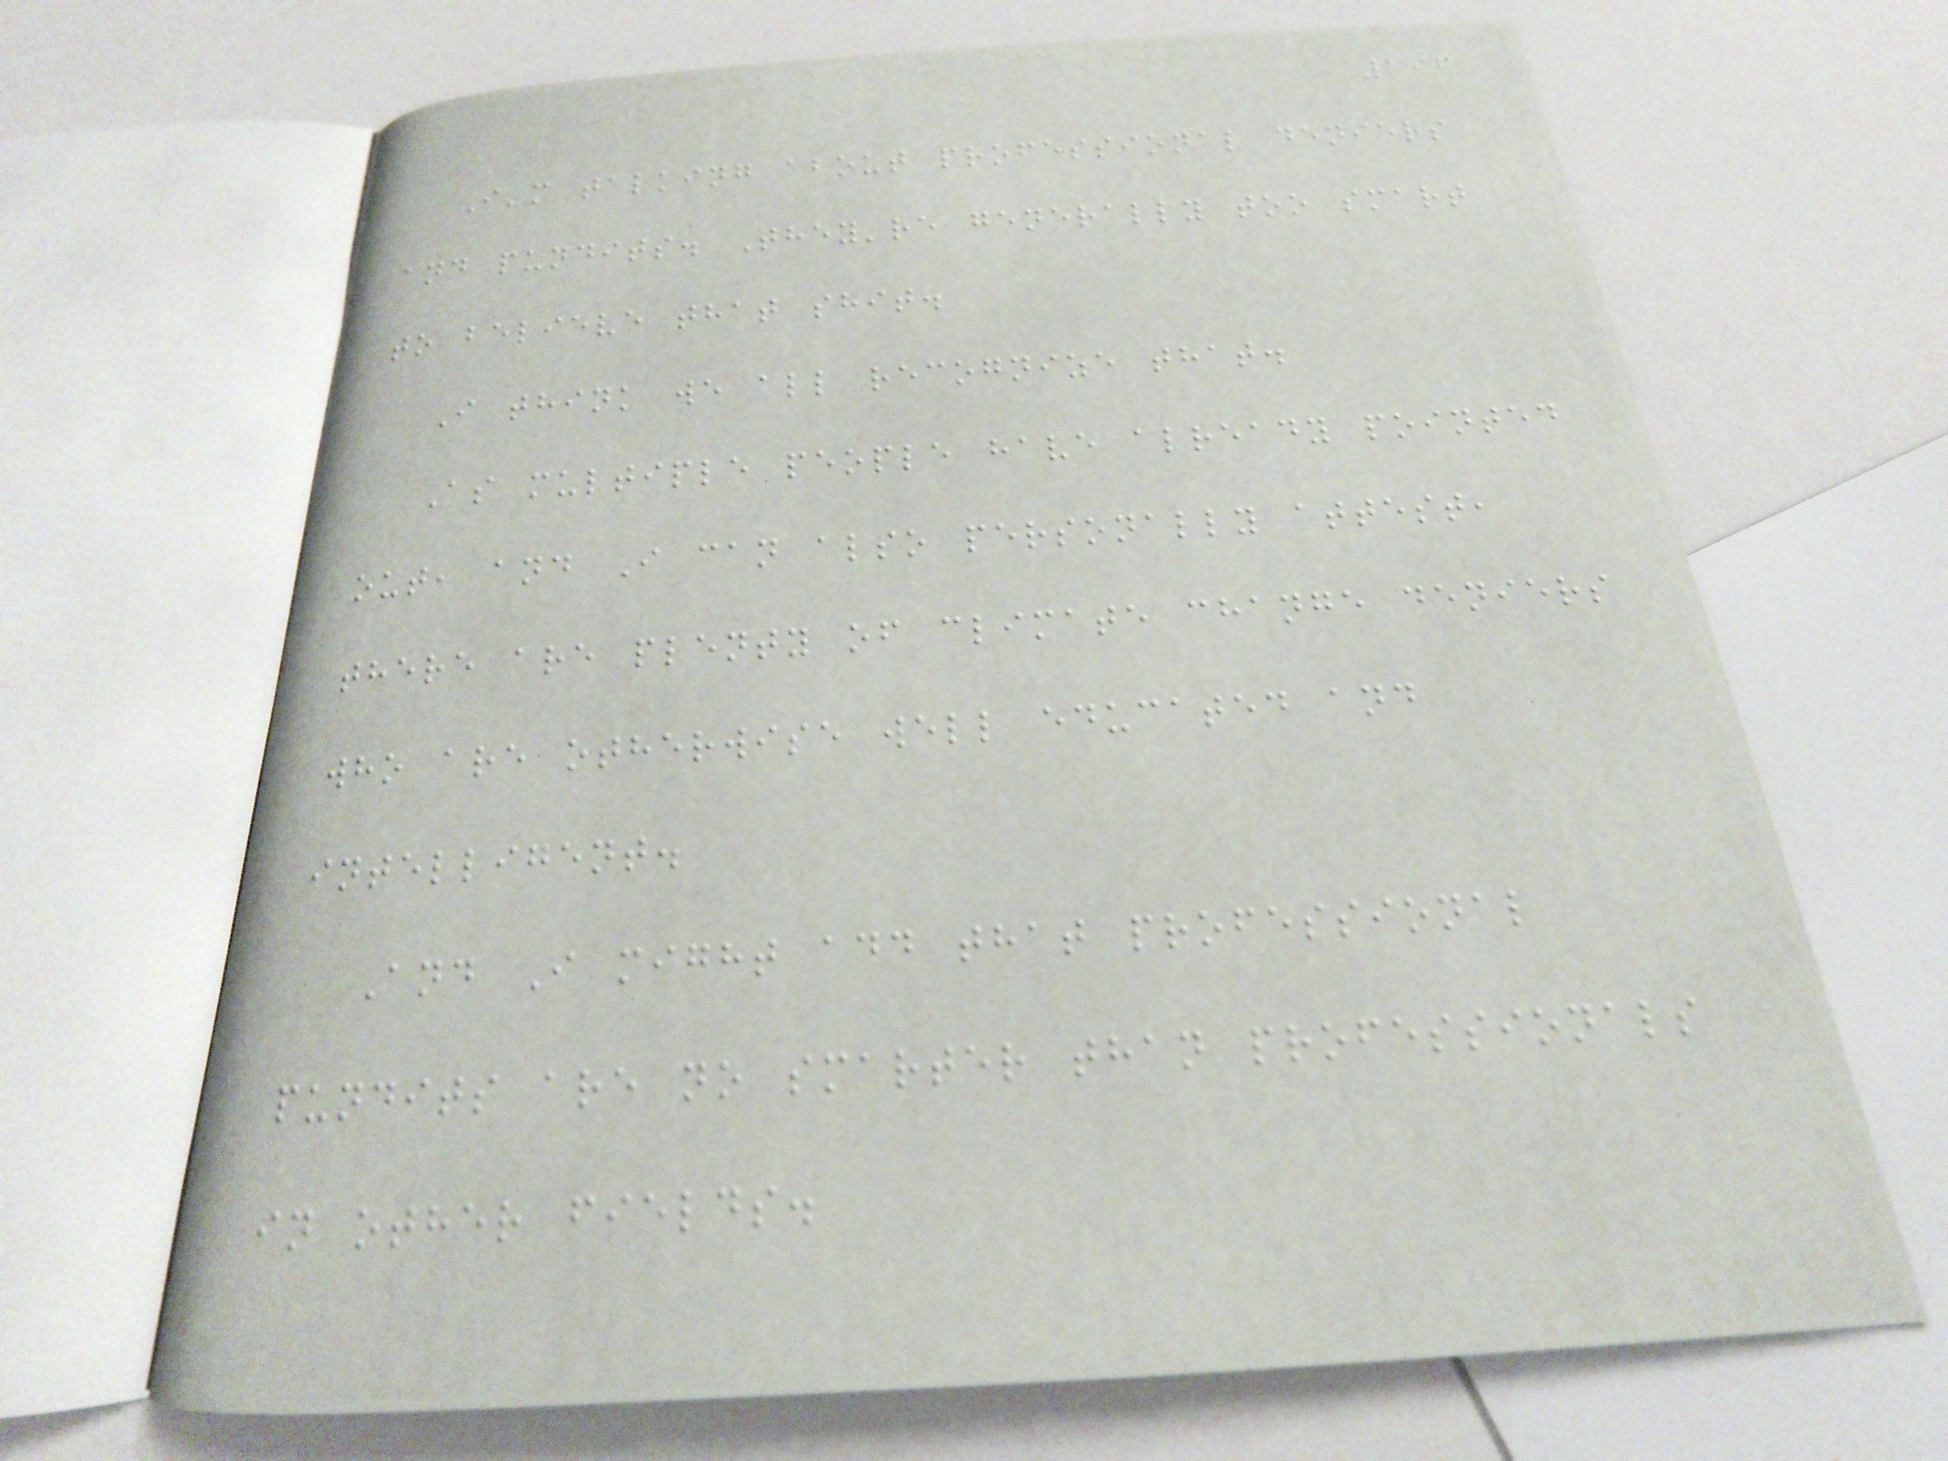196
I'm talking about professional deniers
and pundits. They're generally too smart
to believe that shit.
I think we all recognize that.
As multiple people have already pointed
out, and I can also personally attest,
there are plenty of climate change deniers
who are otherwise well educated and
intelligent.
And I might add that professional
pundits are no smarter than professionals
in other fields.
